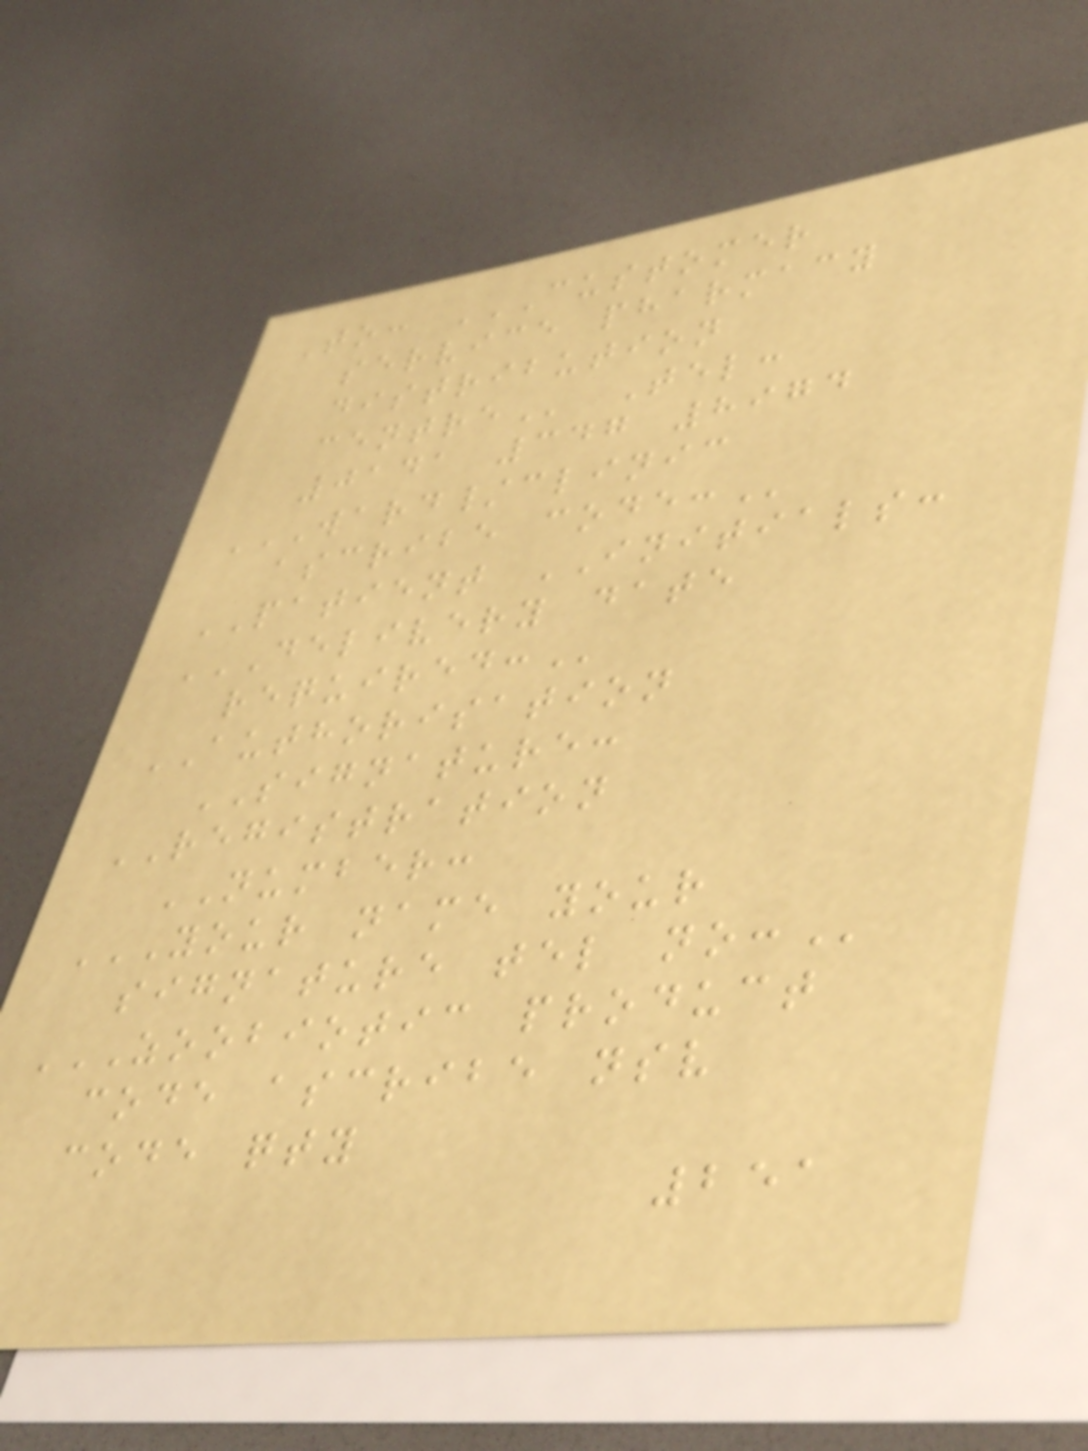To: CUSTOMER
SERVICE PHARMACY
DISTRIBUTION
CENTRE Tel:
0141 347 8974
WARD/CLINIC
ASCRIBE CODE:
PATIENT INITIALS:
DELIVERY DATE
REQUIRED:
AUTHORISATION
SIGNATURE:
REGISTRATION
NUMBER:
YOUR NAME YOUR
SIGNATURE TEL NO:
ZOOBIOTIC PRODUCT
CODE ASCRIBE NSV
CODE QTY
251
